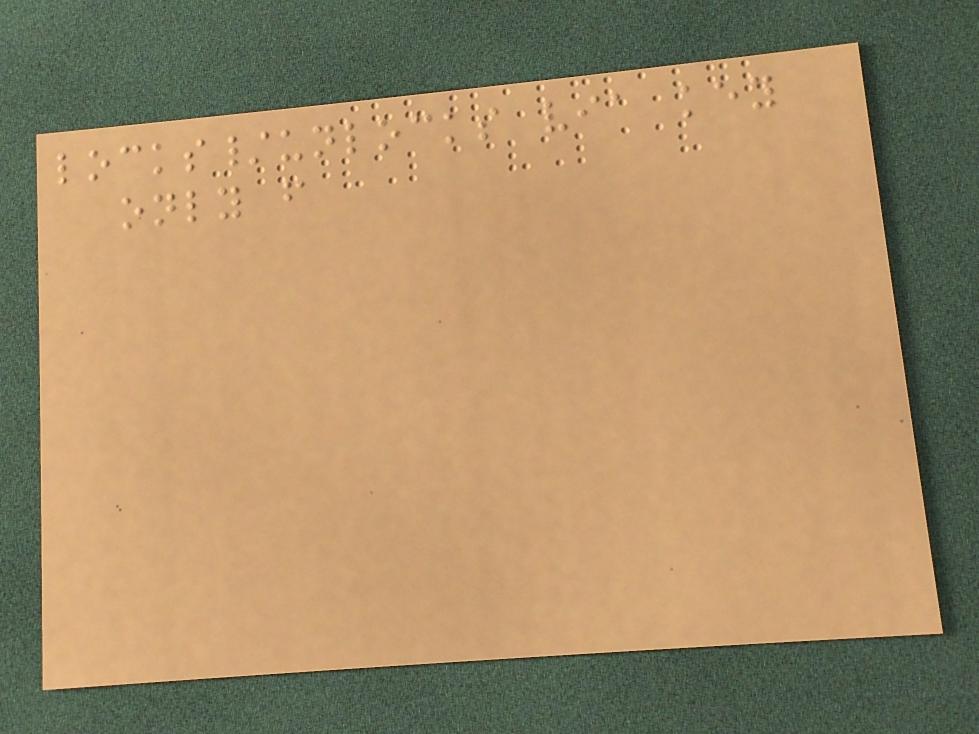locks/unlocks via key
only from
